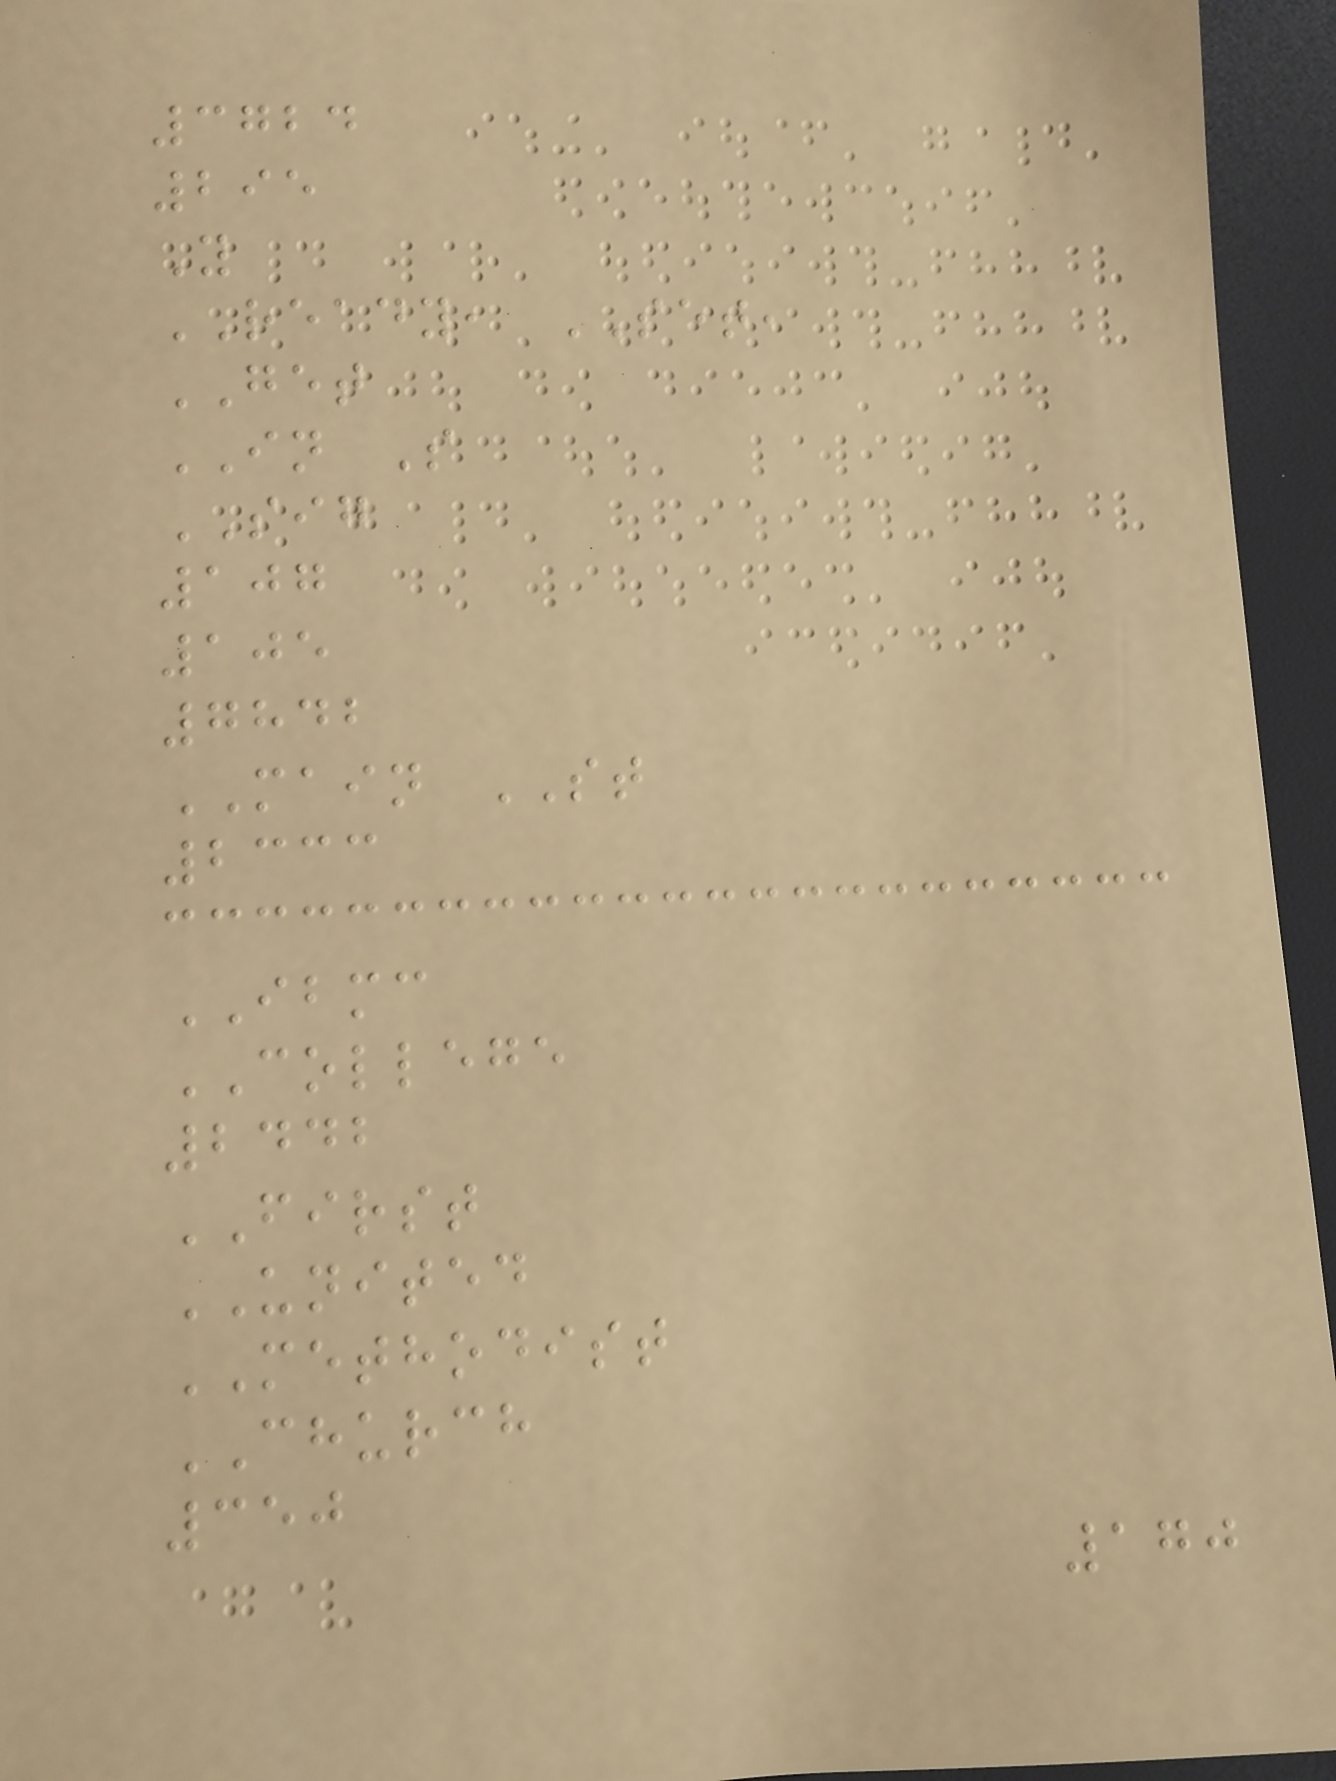3724
295
Y
READY, SET,
GET
IN S
SIG
107
105
7842
MAIN ST
2333
IBMC
COLLEGE
2442
FIRST
UNITED
METHODIST
CHURCH
350
170
